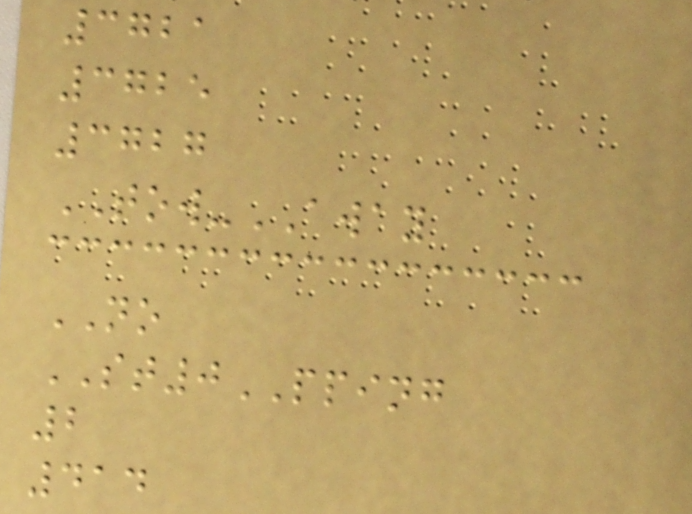3721
3725
3727
TOW-AWAY
NO
ST0PPING
2
414
